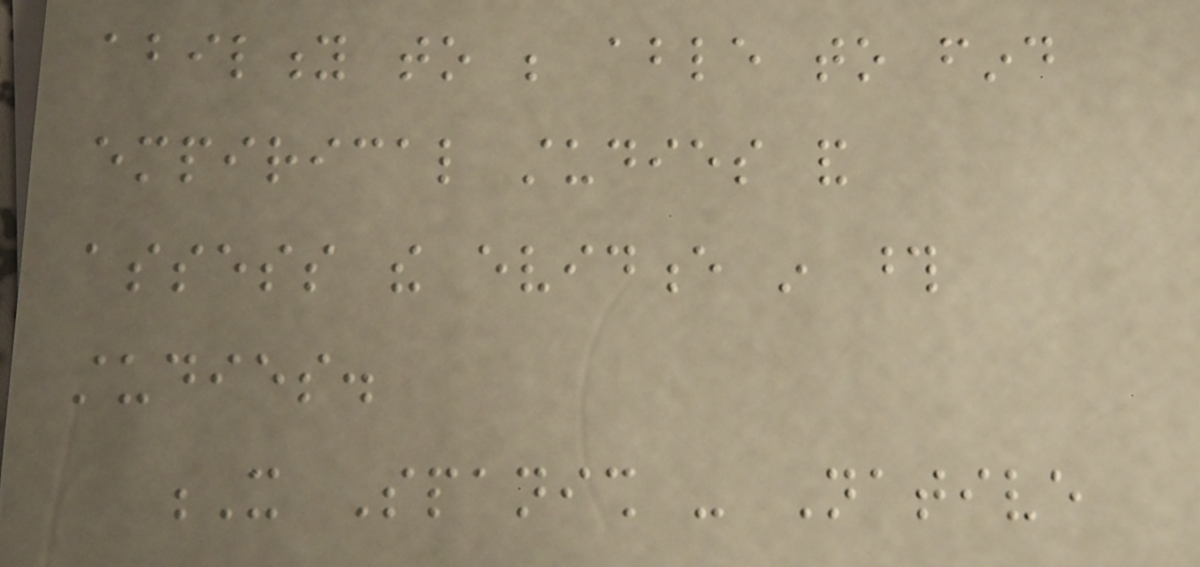ability to be able to find
empirical studies and
assess the evidence in those
studies.
X Spanish - Native
